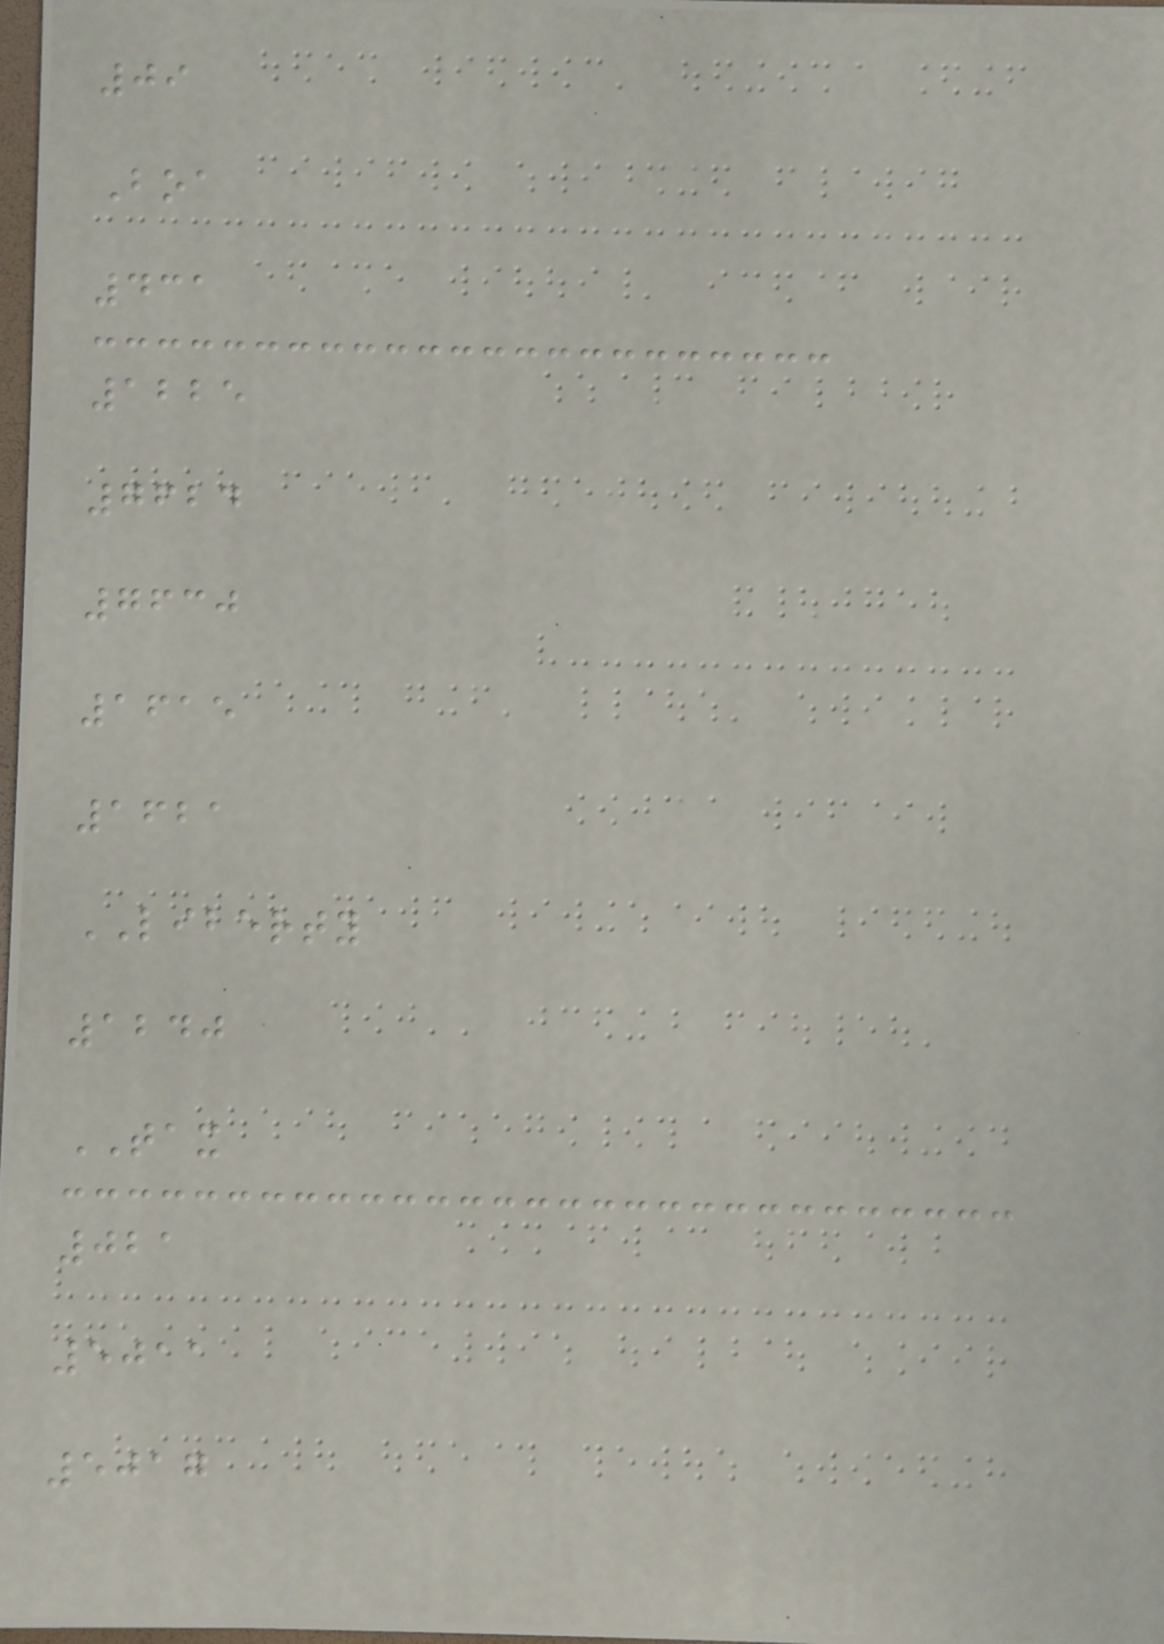09
Boa
431
1225
7624
7630
1615
1621
LIBERTY
1240
TAX
021
5011
5017
